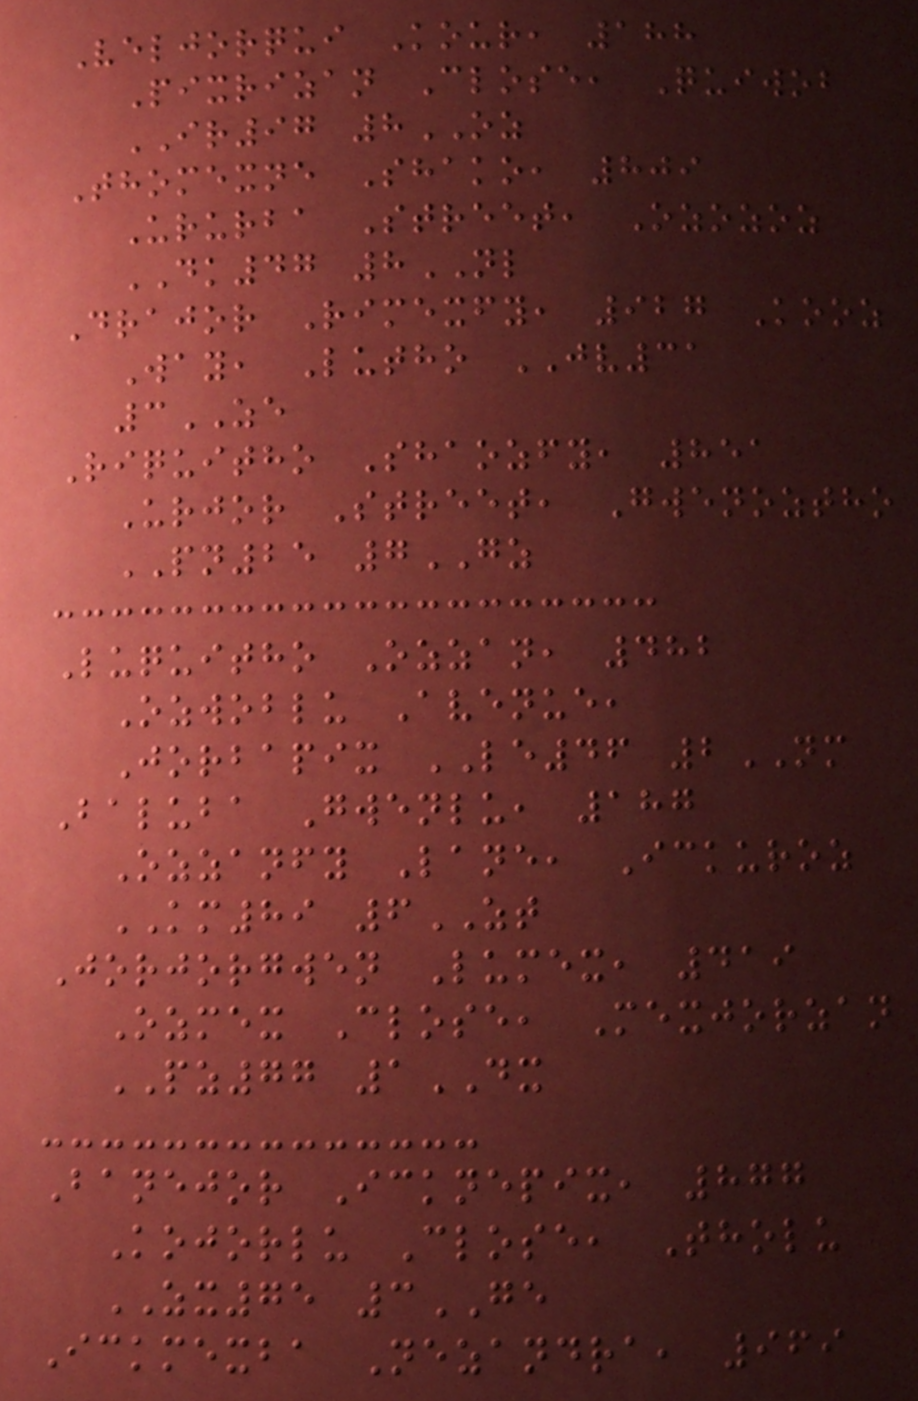Veljorqui Kour, 188
Pixrizan Close, Quiwob
IR97 8OZ
Thomexne Shako, 809
Ururba Street, Ozozoz
DK47 8NL
Drajor Rimexfy, 927 Kooz
Way, Lutho JV31
3ZE
Riquitho Shaozfy, 851
Urjor Street, Gwenoztho
PN25 7GZ
Luquitho Ozzan, 482
Ozwoblu Avenue,
Jorbapix LE46 2NM
Baluba Gwenlu, 187
Ozzanfy Lane, Ickuroz
KM89 6ZT
Jorjorgwen Lumex, 419
Ozmex Close, Mexjorzan
PZ77 1DX
Banejor Icknepix, 877
Kojorlu Close, Tholu
ZX75 3GE
Ickmexba Nezandra, 969
